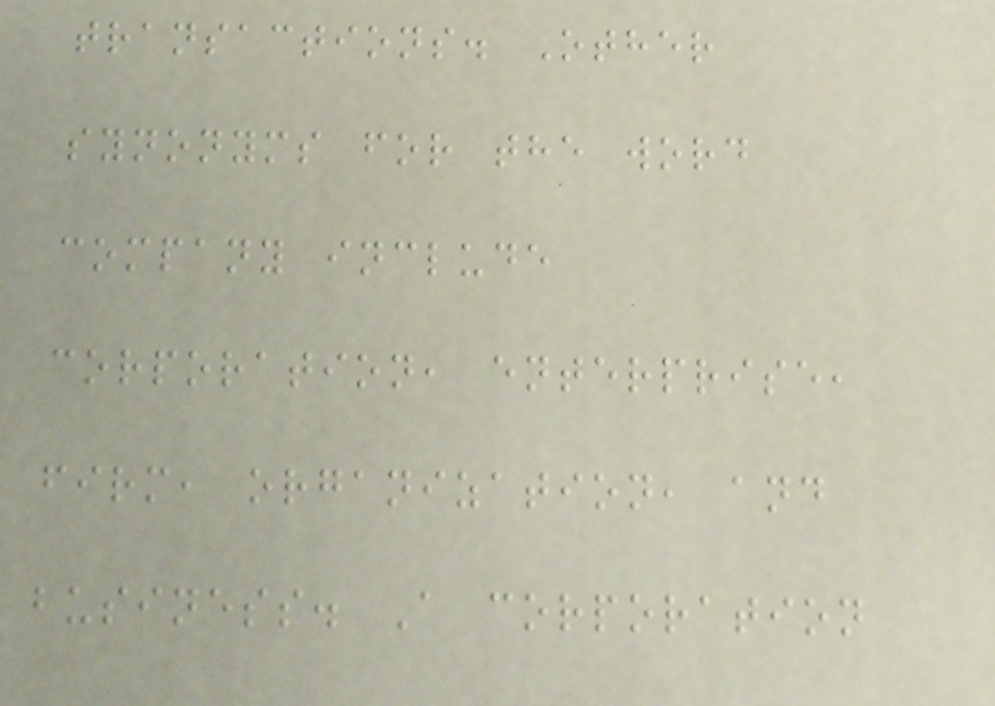transactions. Other
synonyms for the word
company include
corporation, enterprise,
firm, organization, and
business. A corporation
